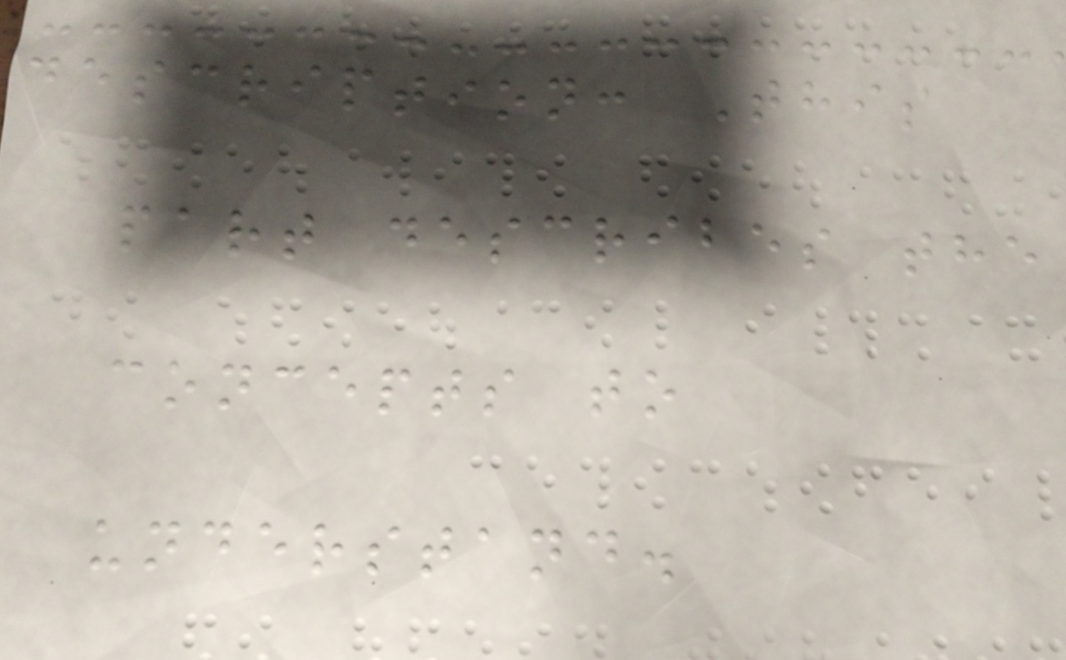description: This
part describes the
concepts to
understand.
